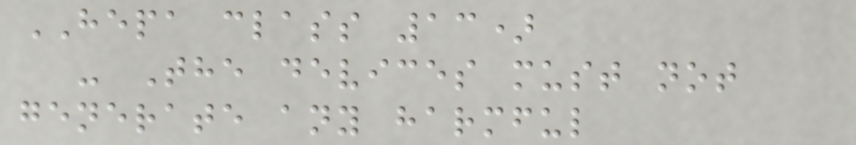HEPA class 13)
- The devices must not
generate any harmful
